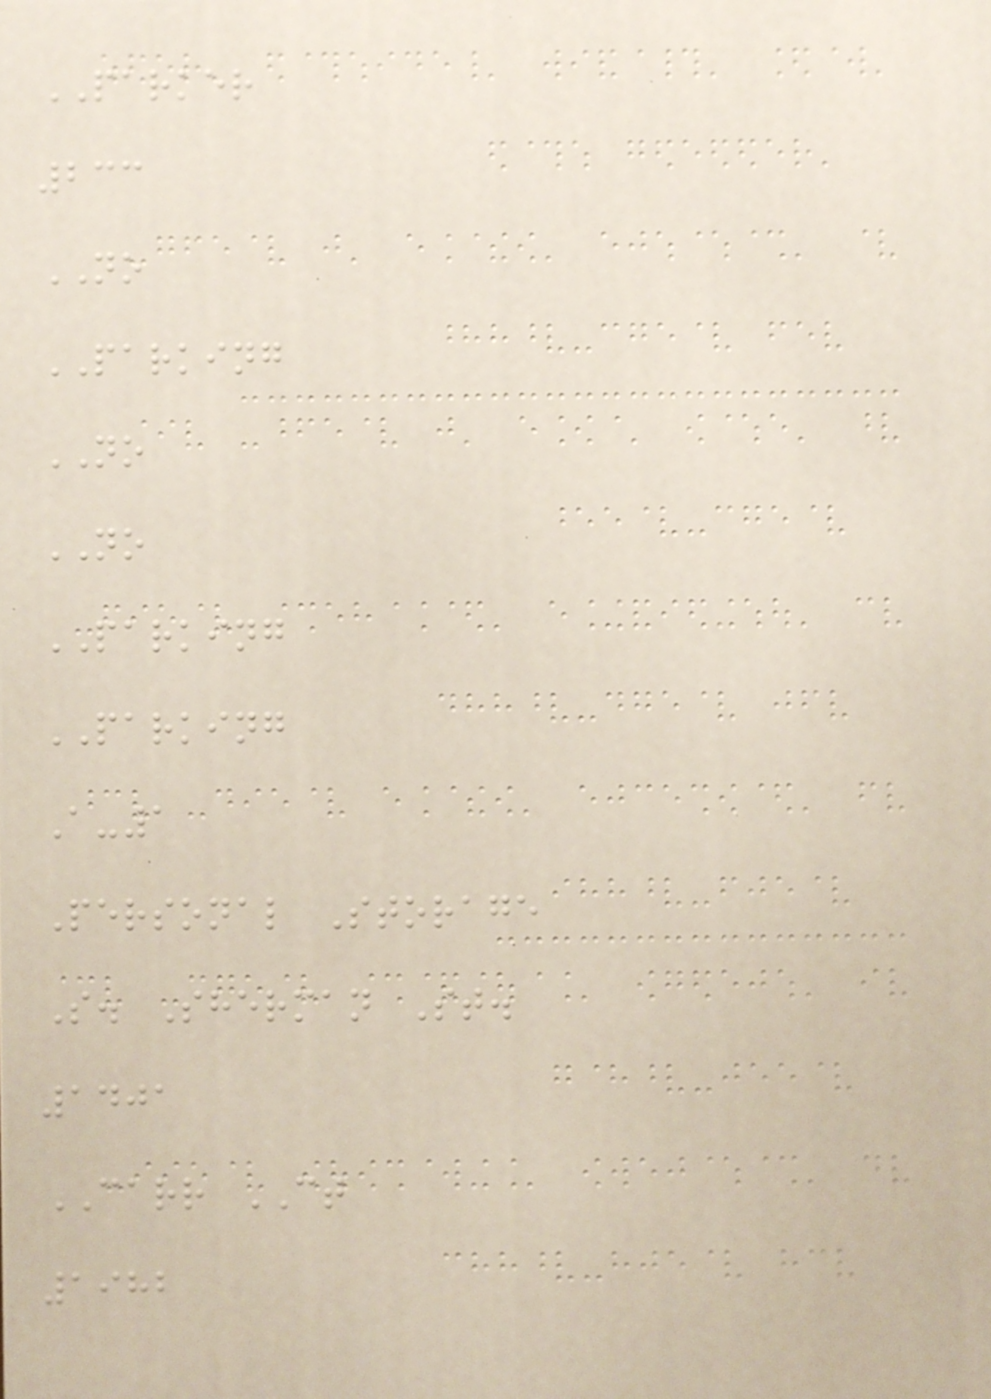PARKER
233
NO
PARKING
NO
NO
PARKING
PARKING
A-1
Personal Storage
S. Sherman St.
1401
CARR CT
1982
